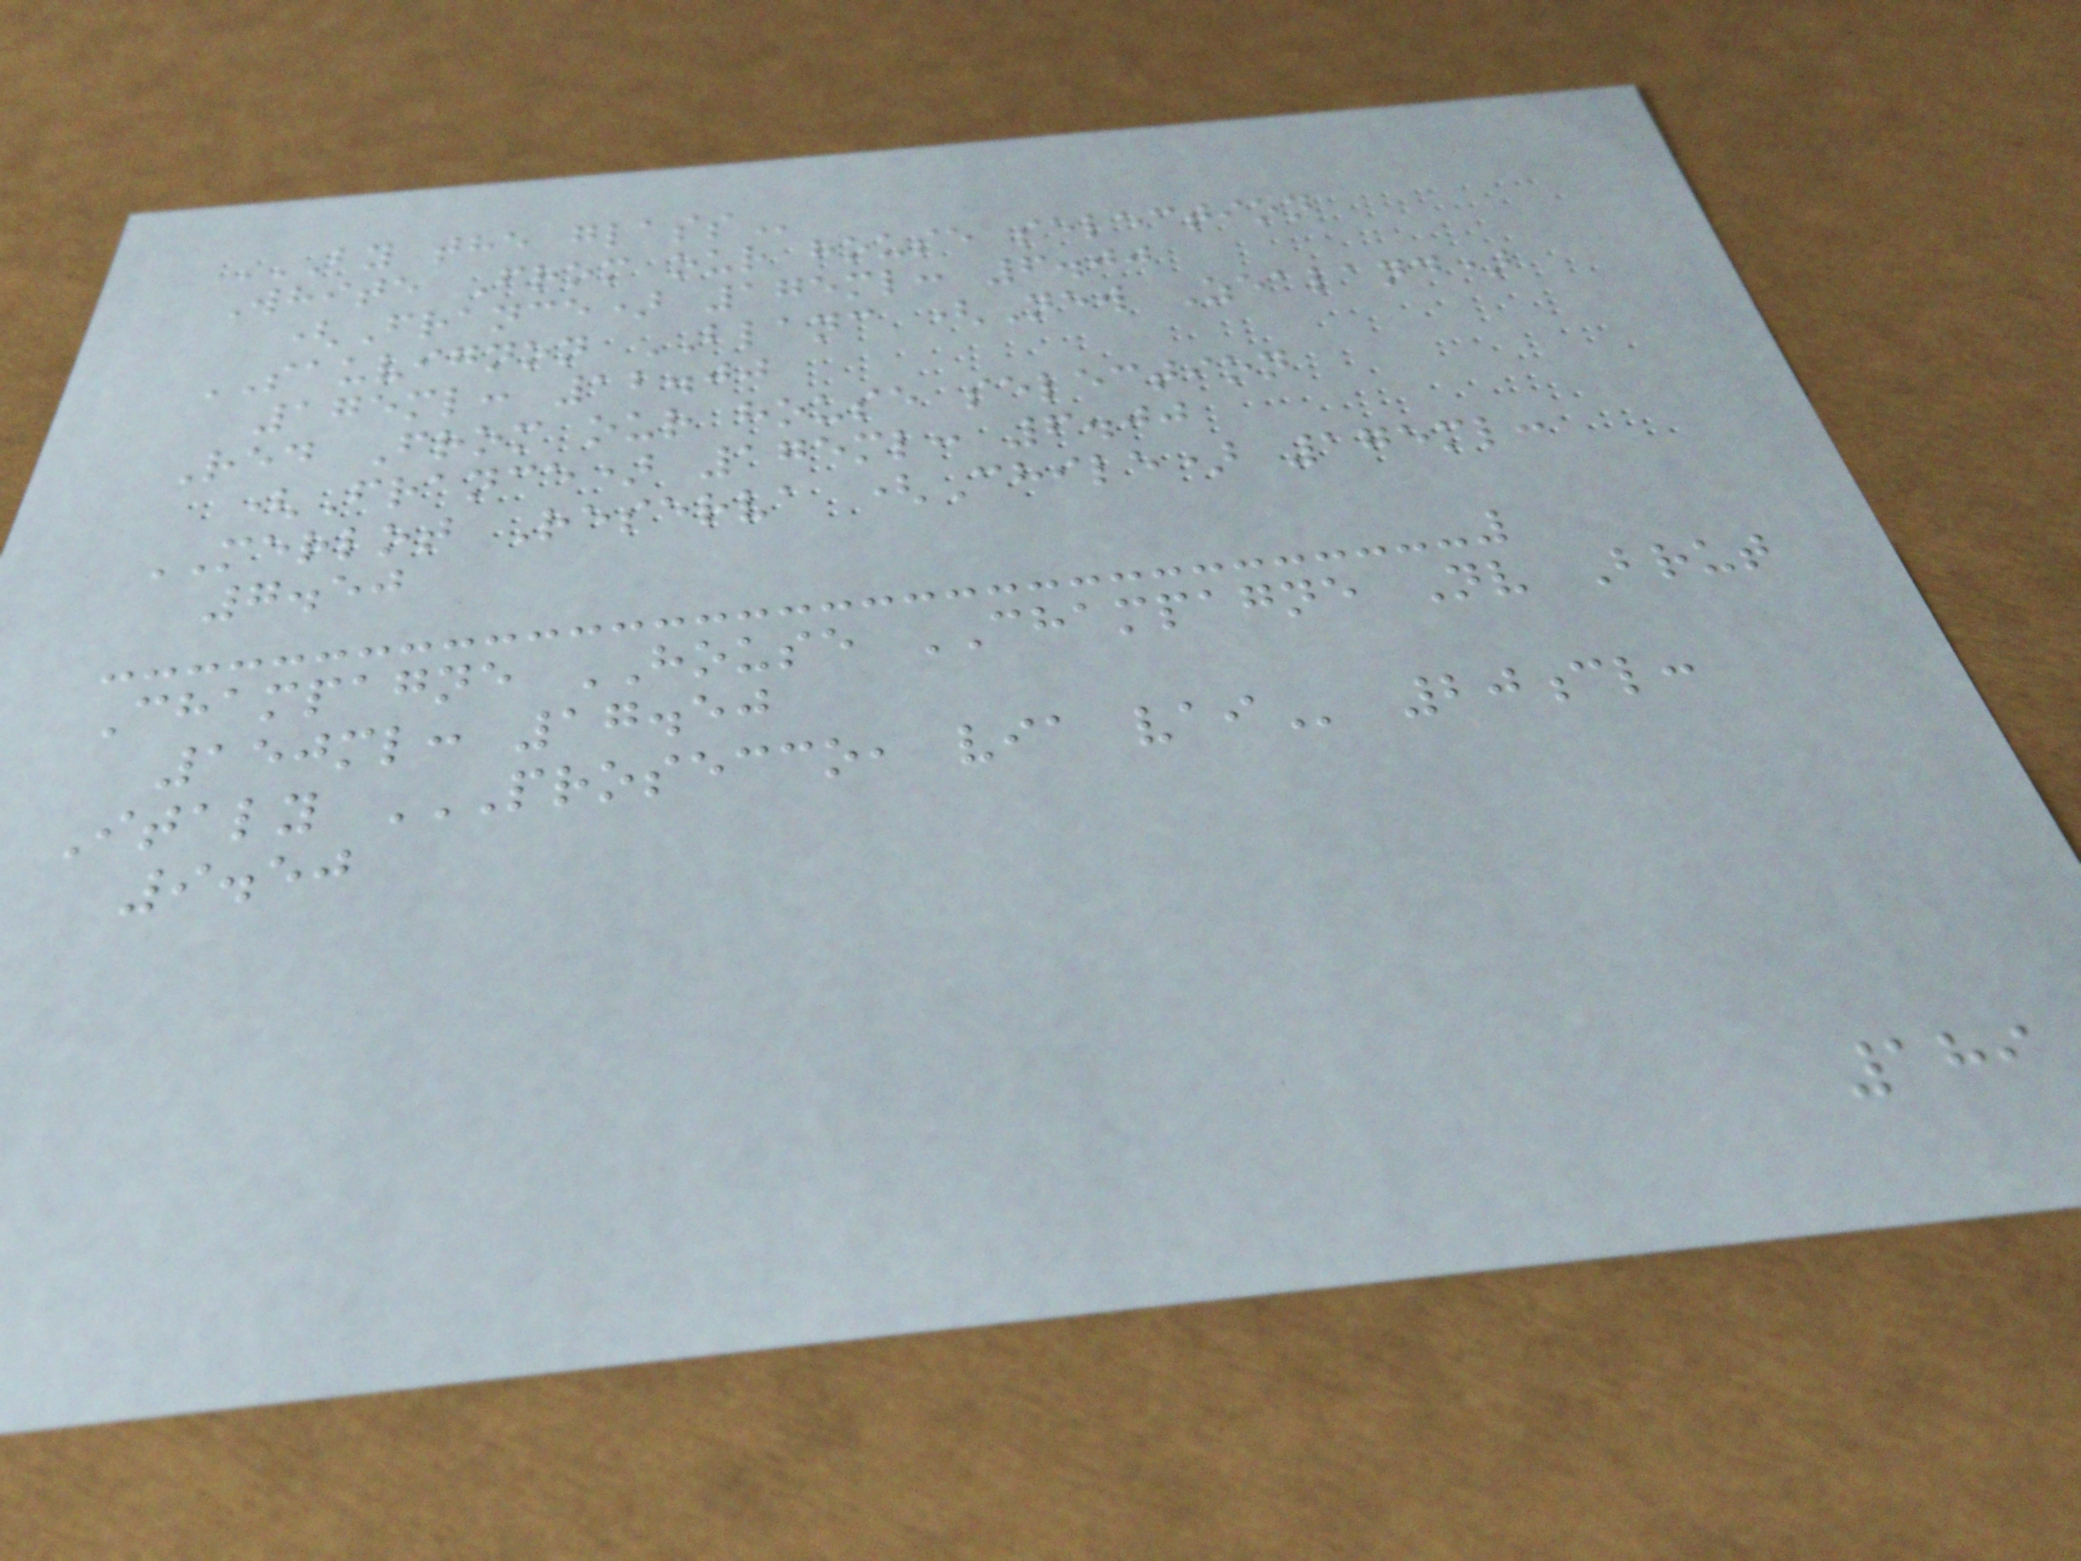BY THE GLASS
White From our house selection
(France) 175ml: 6.00
SAUVIGNON BLANC (New Zealand)
175ml: 12.00
Red From our house selection
(France) 175ml: 6.00
MERLOT Reserva (Chile) 175ml:
7.50
Champagne HOUSE CHAMPAGNE Nv Brut
150ml: 17.50
Italy PROSECCO, VIA VAI 20cl:
9.50
189
